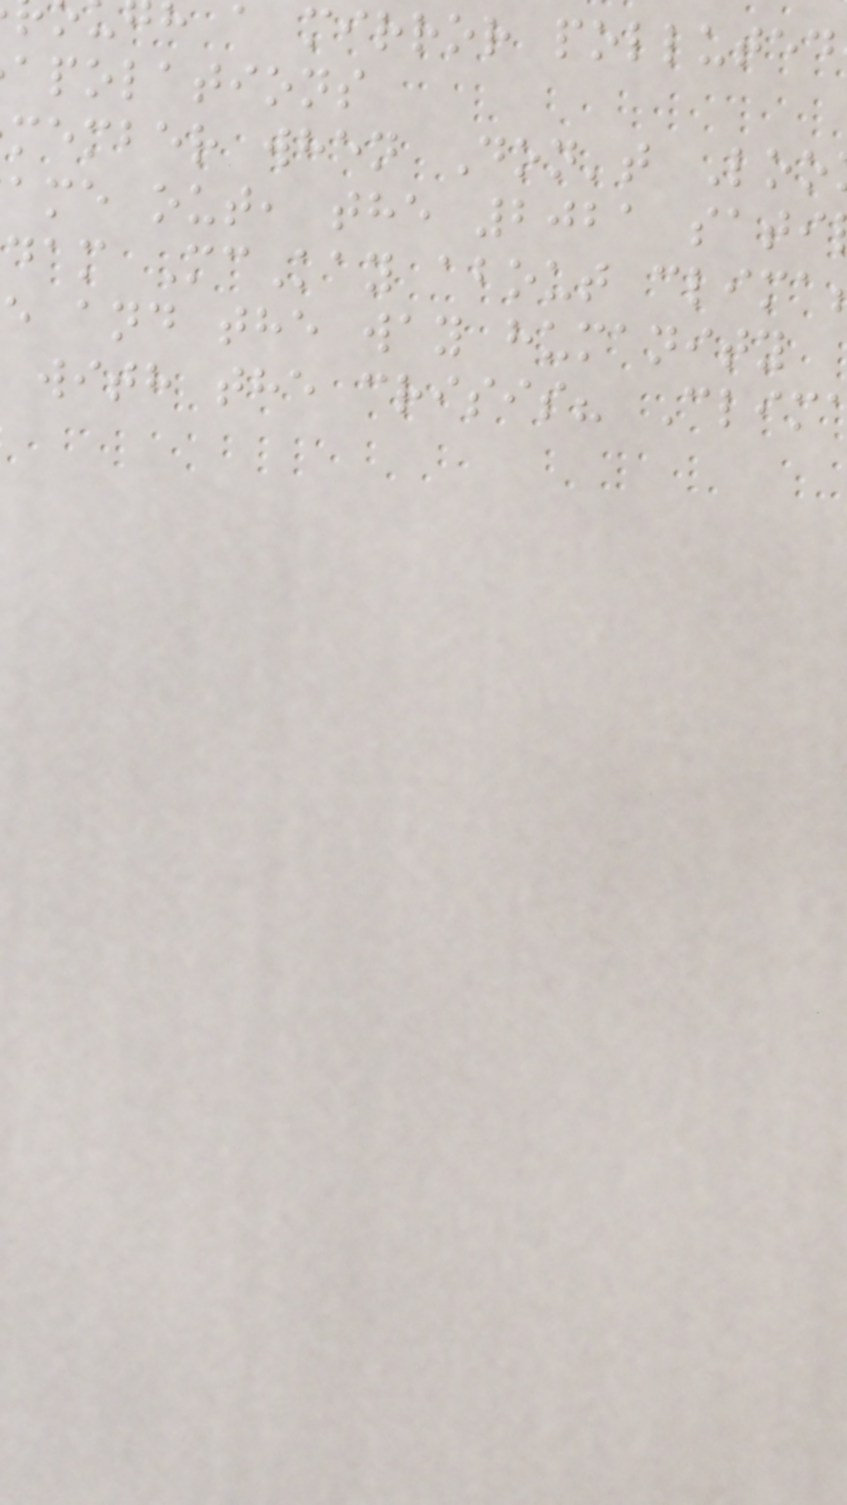a mirror polluted
apolations
member when Don't Loo
ame out, the 2021 sati
dam McKay about clima
e and the way humanity
with the crisis? Clim
